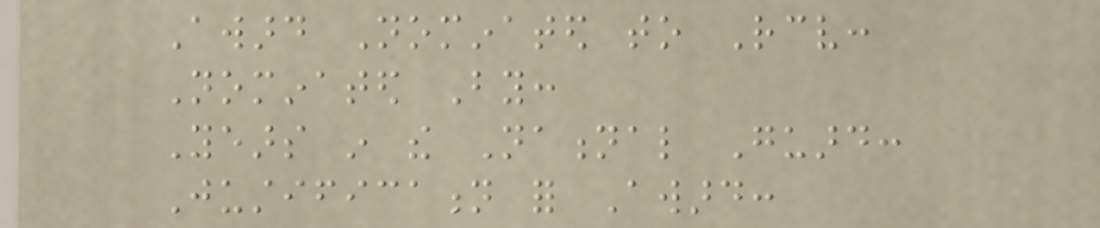Award Nominated to Receive:
Nominated By:
Years in the National Guard:
Justification for Award:
